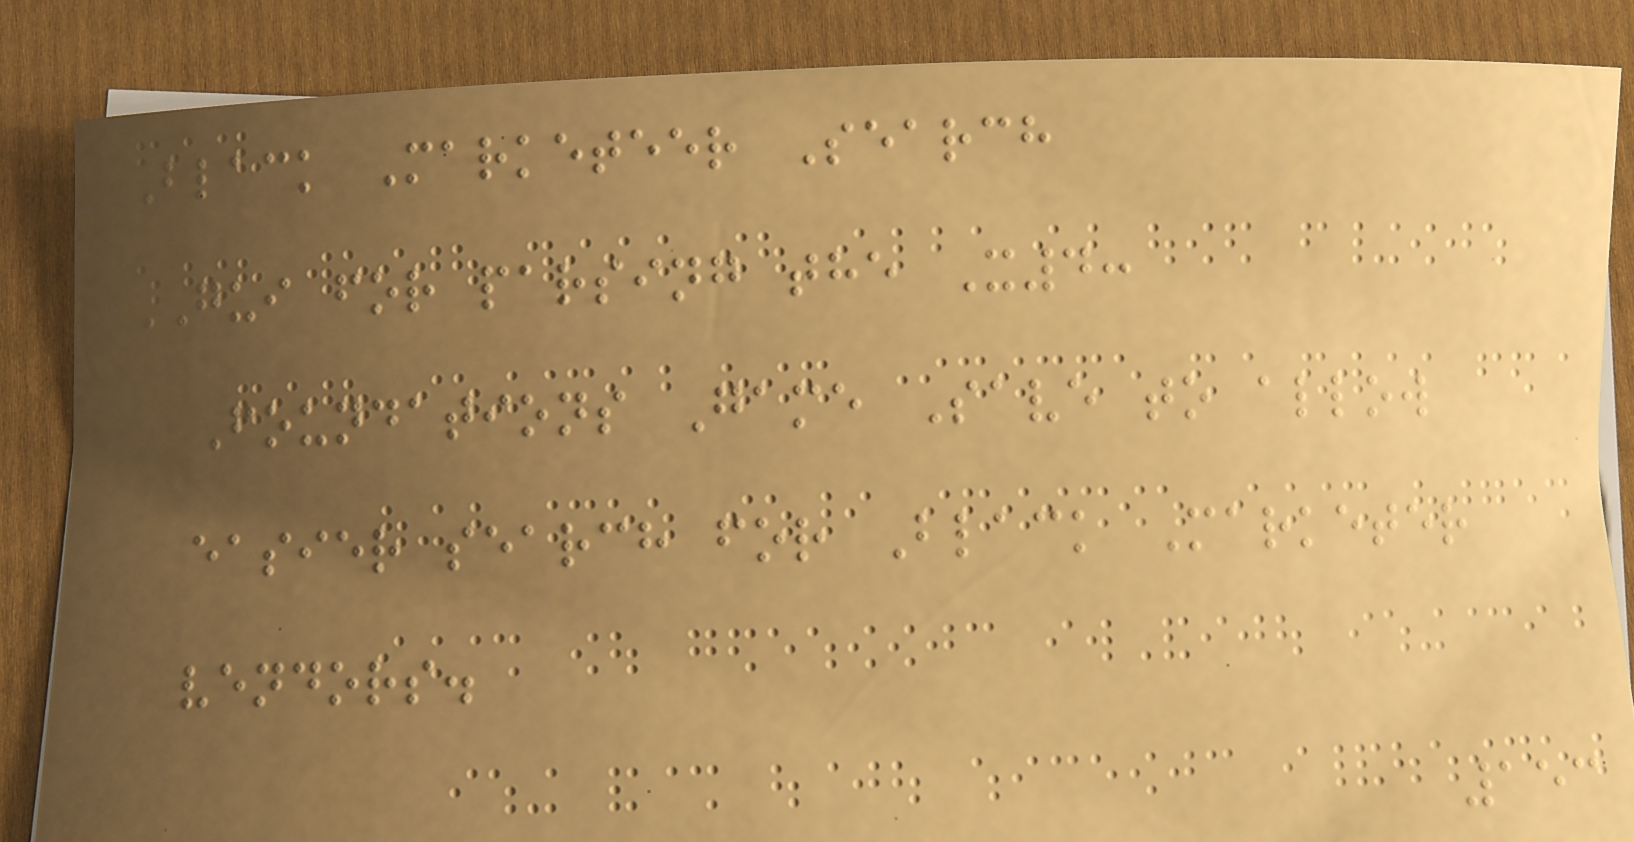Black Marketeer Search
GUI for parsing the X4:
Foundations Game Save to allow
easier search for Black Marketer
vendors.
153
